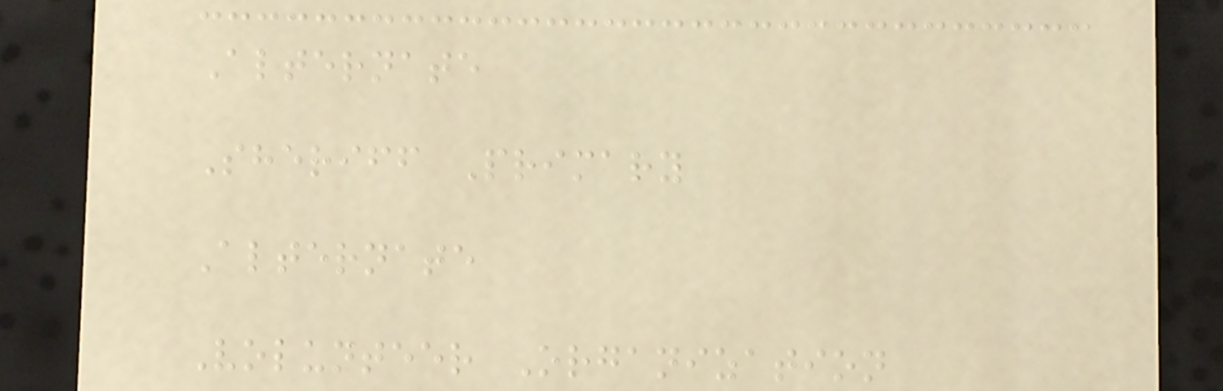Alternate
Sheriff Primary
Alternate
Volunteer Organization
